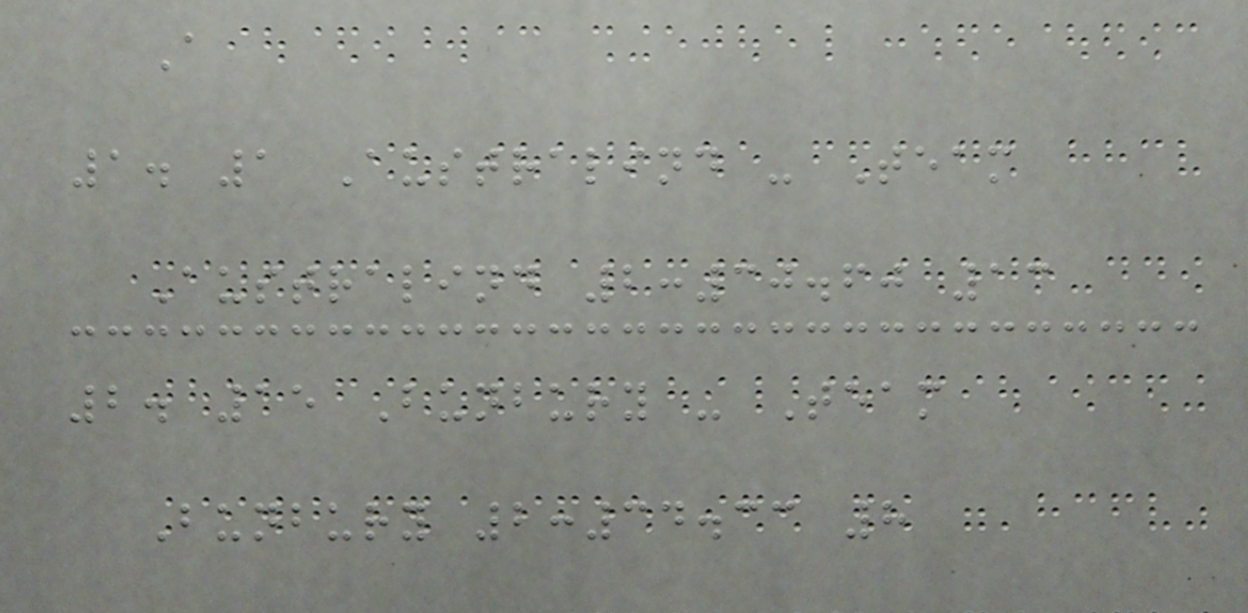A
1. 1 Australind - Team
Australind 2:30.60 13
2. 15 Bunbury - Team
Bunbury 2:34.33 8
